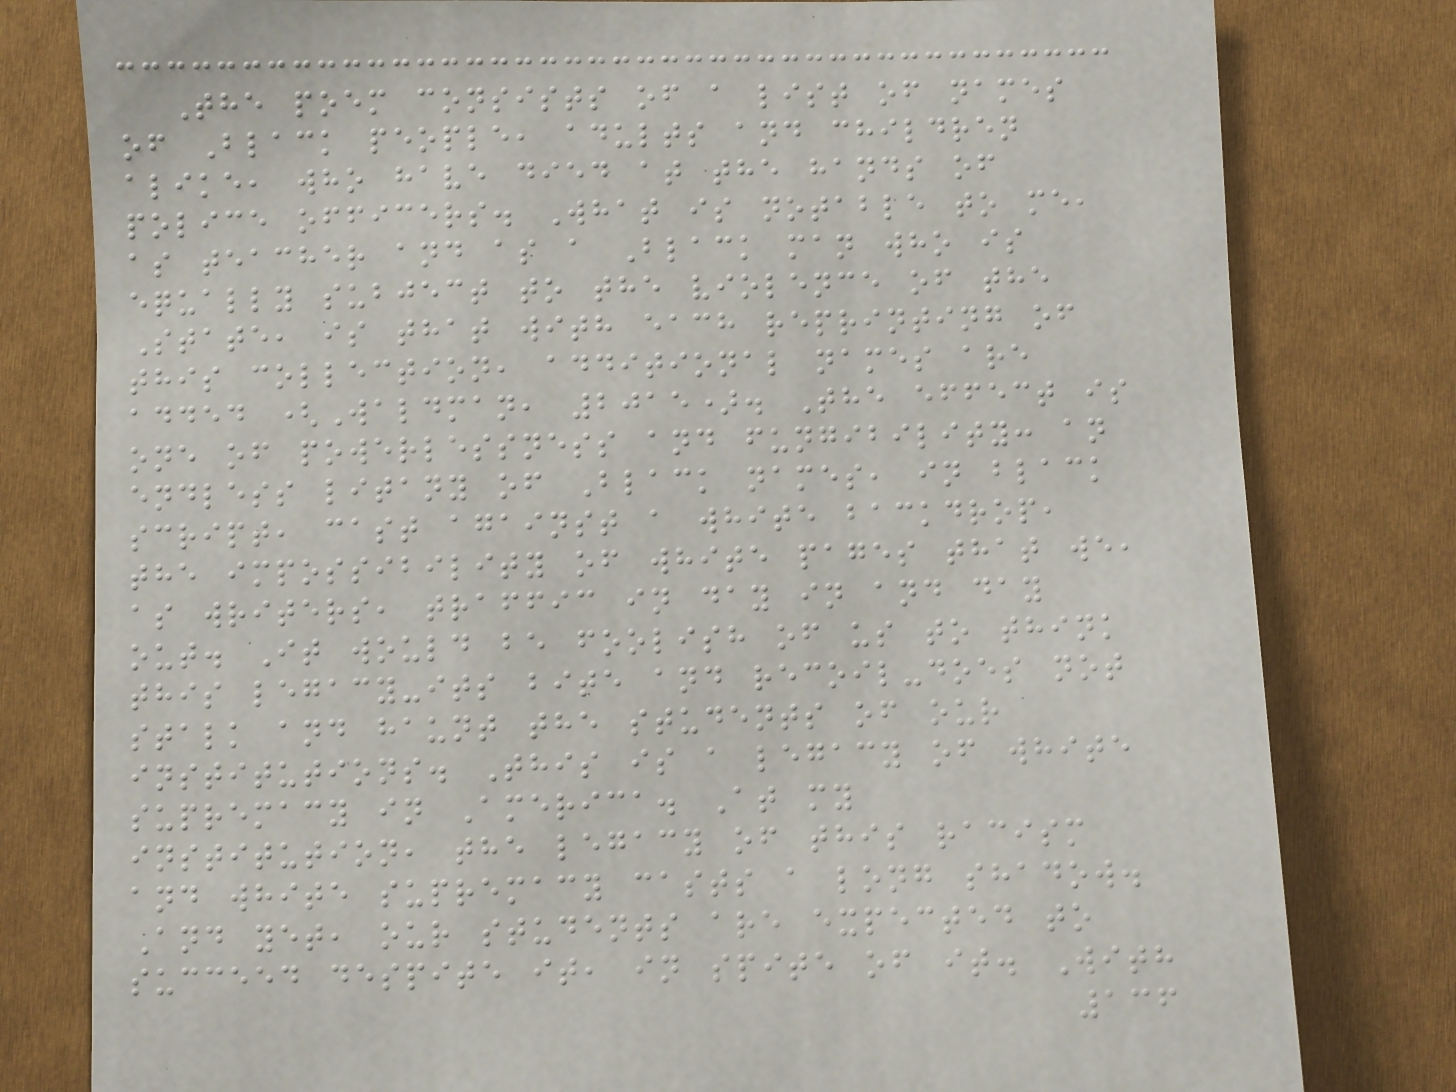The poem consists of a list of names
of Black people, adults and children
alike, who have died at the hands of
police officers. What is notable to me,
as teacher and as a Black man who is
equally subject to the violence of the
State, is that with each reprinting of
this collection, additional names are
added (Waldman, 2015). The effect is
one of powerlessness and fungibility: an
endless litany of Black names, in black
script, cast against a white backdrop,
the impossibility of white pages that we,
as writers, traffic in day in and day
out. It would be foolish of us to think
this legacy-its bite and recoil-does not
stalk and haunt the students of our
institutions. This is a legacy of white
supremacy in America. At my
institution, the legacy of this racism
and white supremacy casts a long shadow.
And yet, our students are expected to
succeed despite it, in spite of it. With
136
